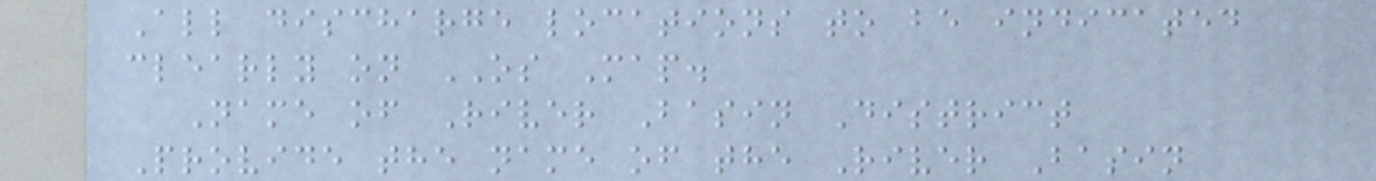All discharge locations to be indicated
clearly on OS Map.
Name of River Basin District
Provide the name of the River Basin
